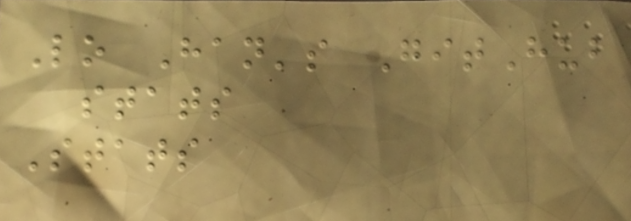Lo Han's GitHub
stats
Stats
